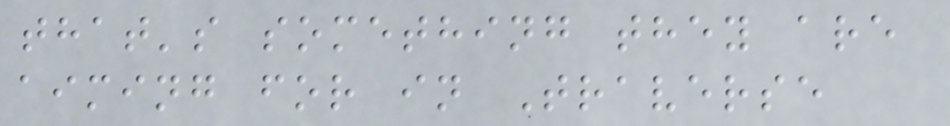that's something they are
aiming for in Traverse
